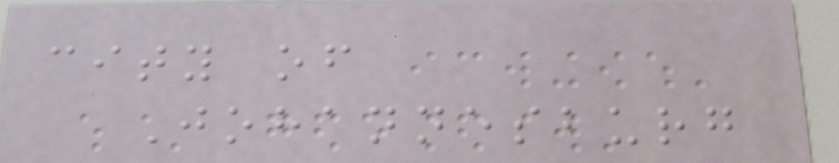city of
Johannesburg
